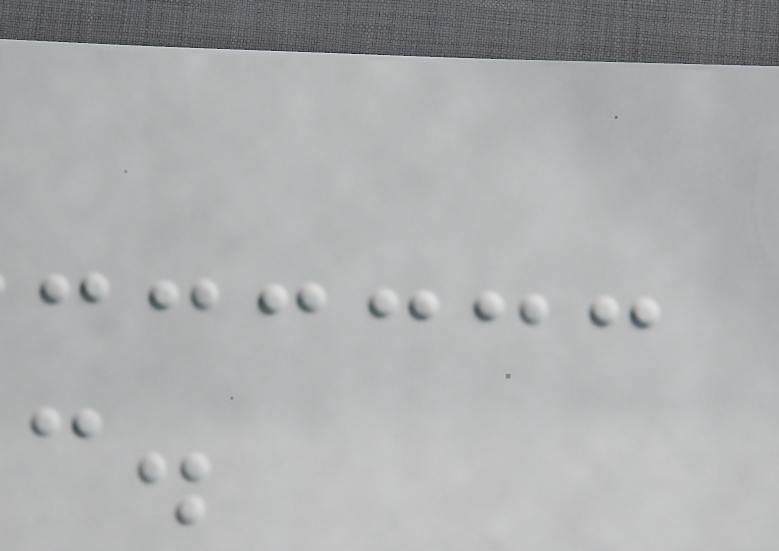c.
